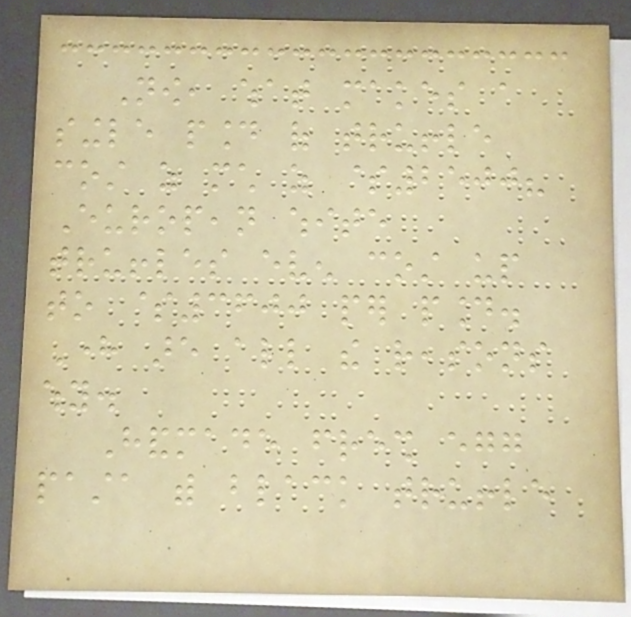Now, what makes a
single pound of truffle
cost as much as $2500?
European white
truffles even cost up
to $3600 per pound.
Here are all the reasons
why.
Handmade fresh egg
pasta with black truffle
